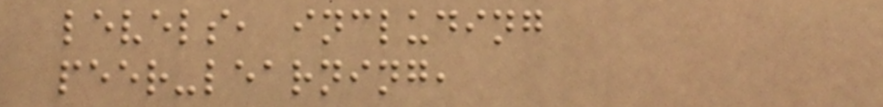levels, including
peer-learning,
